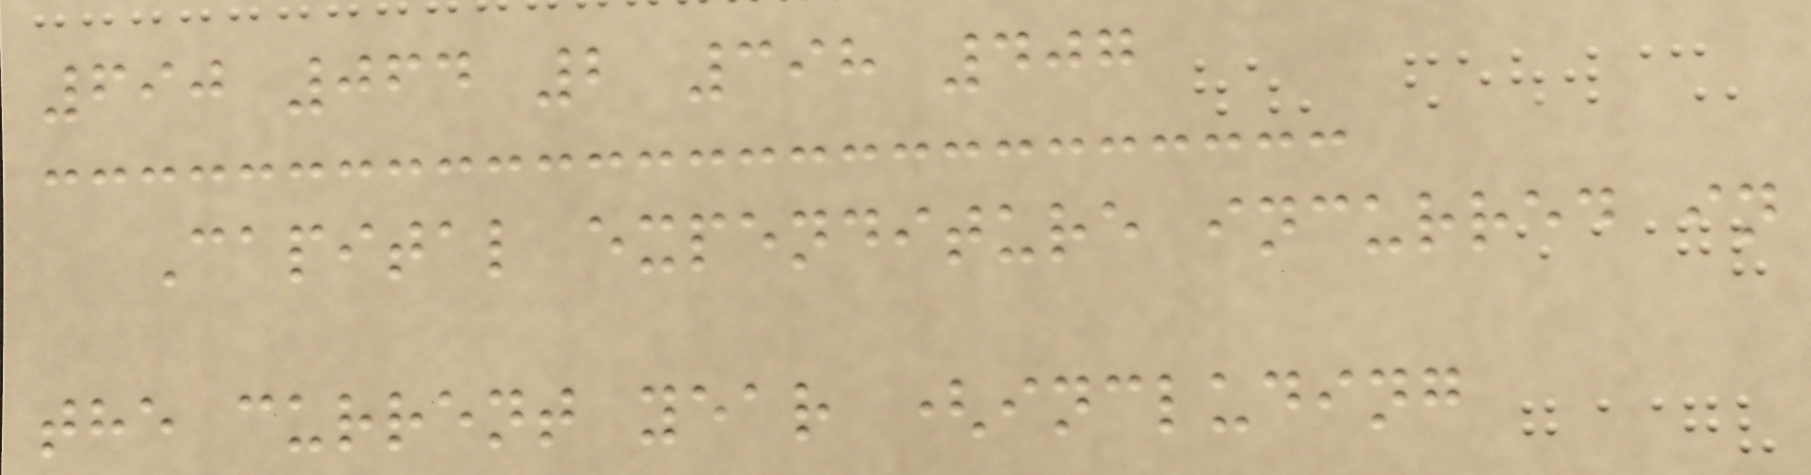690 064 2 398 407
Capital expenditure incurred in
the current year (including
